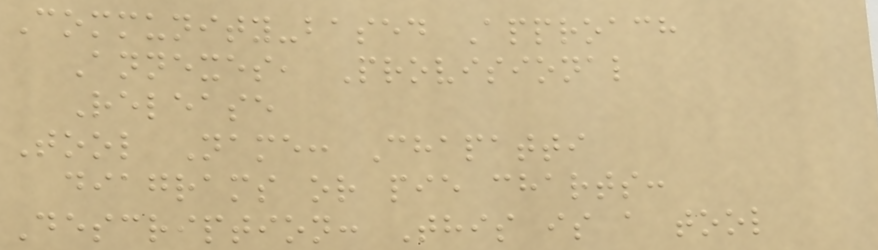Community-based Approach
Annexes, Provisional
Release
Tool Name: Chapatti
diagrams or pie charts:
Description: This is a tool
